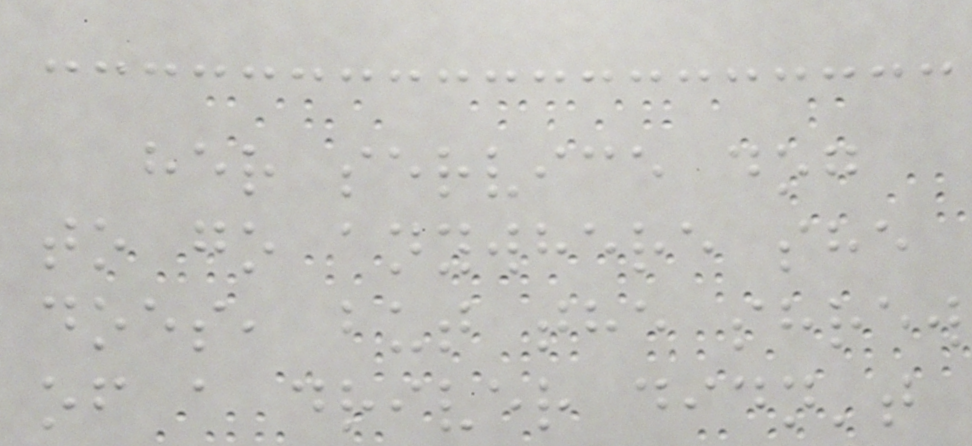her service dog
to go anywhere she
does, but the shrew
of a driver didn't
